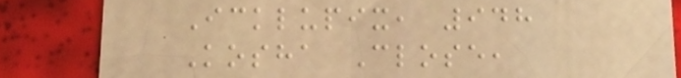Icklupix, 948
Kosha Close,
